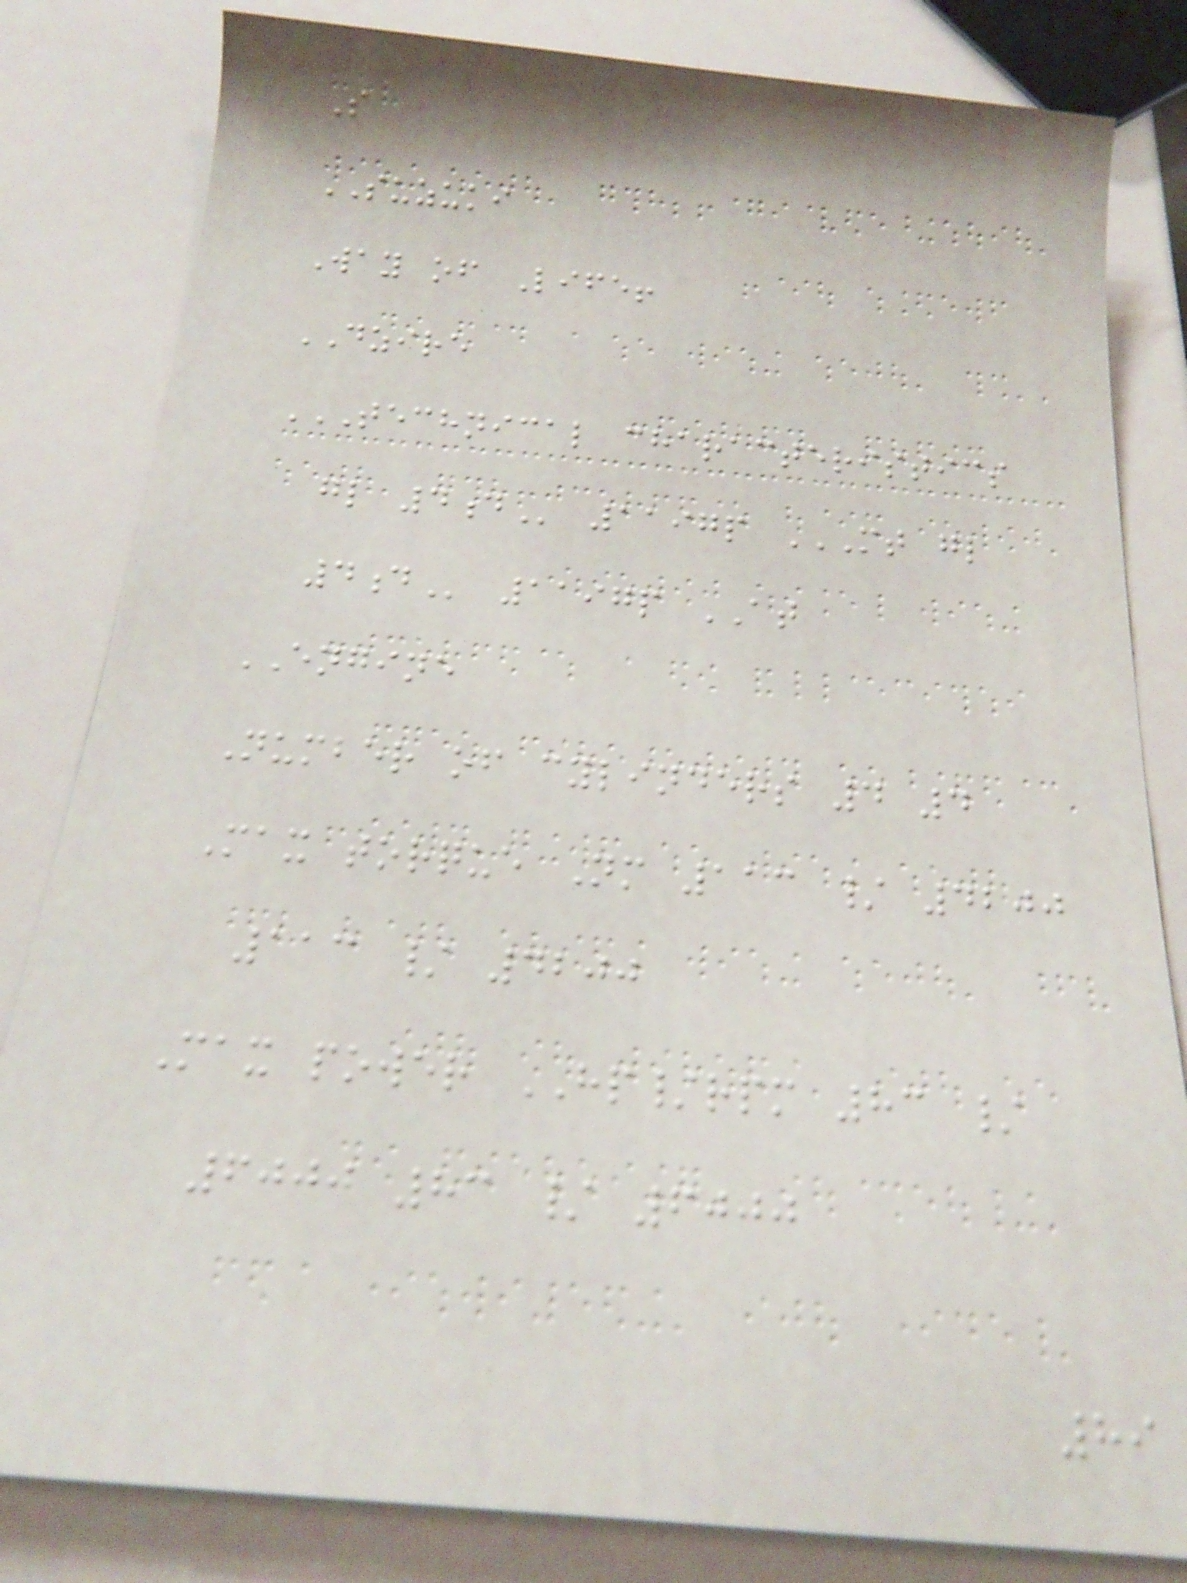S
SUZUKI
Way of Life!
DZIRE
TECHNICAL CHARACTERISTICS
GL 4D 1197p MT GL
4D 1197p AT
ENGINE
Number of cylinders 4 4
Max torque Nm 113 / 4200
113 / 4200
Max power HP/rpm 83 /
6000 83 / 6000
89
